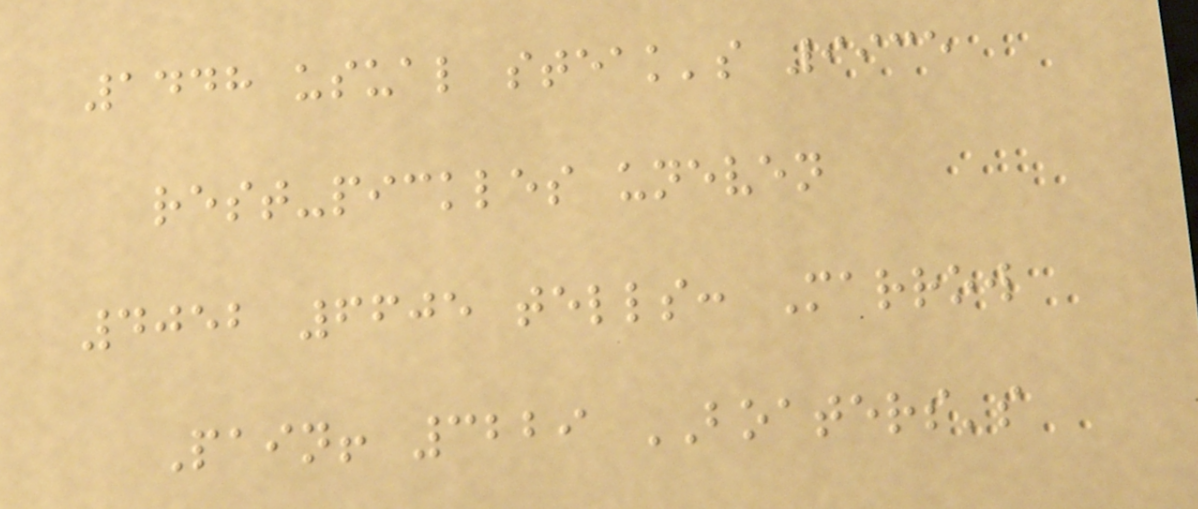1448 usual steak's 9935
rest-pickles uneven
4052 6605 tells: Marrow
Pain! 3229 BOATERS's
